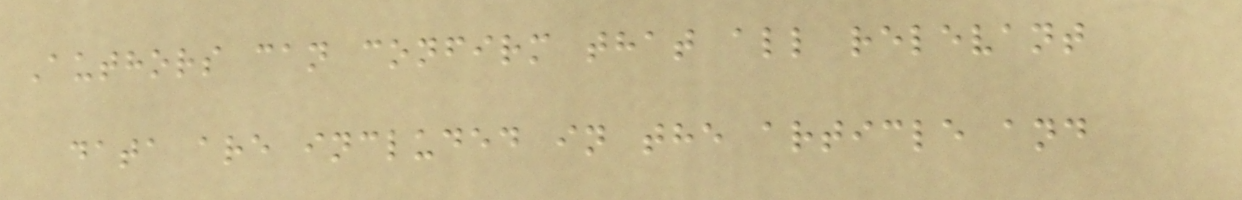Authors can confirm that all relevant
data are included in the article and
